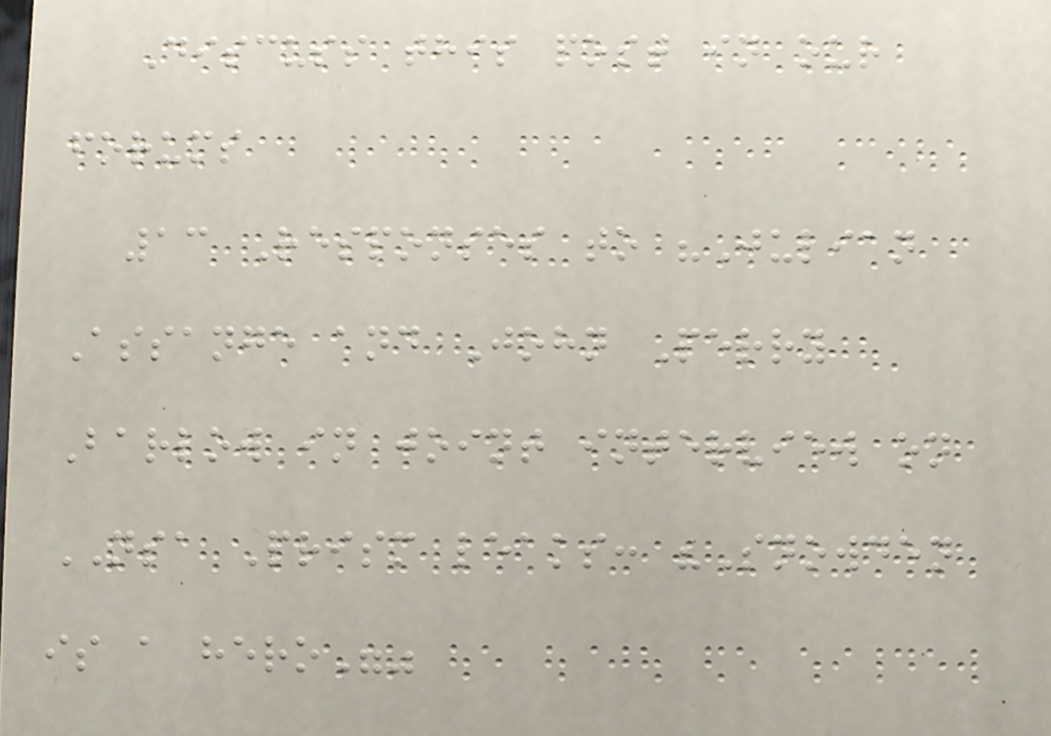Discuss this post in our
forums
13 Responses to "Julian
Assange and John Perry
Barlow in joint interview on
NSA Prism leaks: "Snowden
is a hero""
